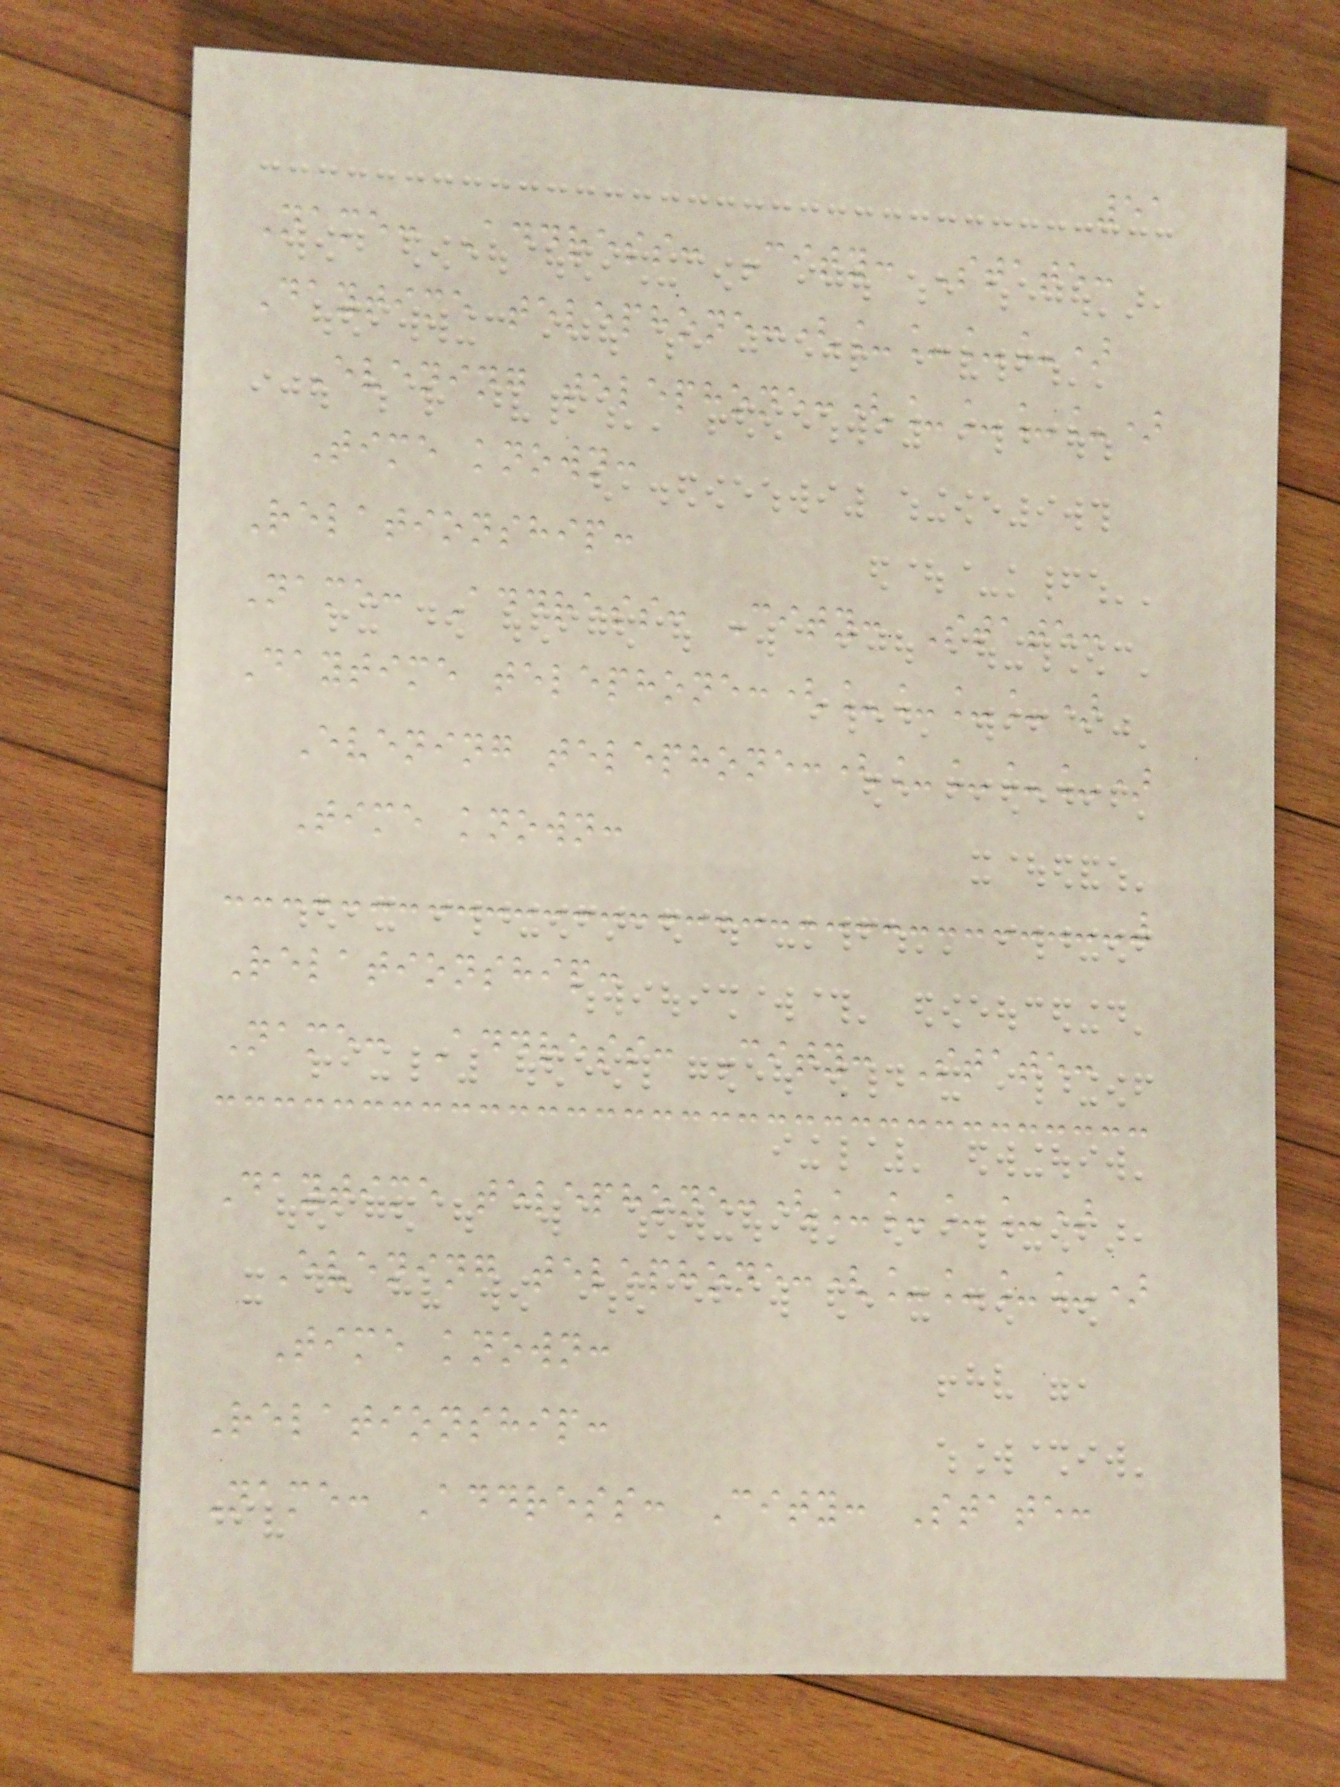51
Name: Address: City: State:
Daytime telephone:(____)
Evening telephone:(____)
Time known:
Relationship:
Name: Address: City: State:
Daytime telephone:(____)
Evening telephone:(____)
Time known:
Relationship:
Name: Address: City: State:
Daytime telephone:(____)
Evening telephone:(____)
Time known:
Relationship:
Name: Address: City: State:
